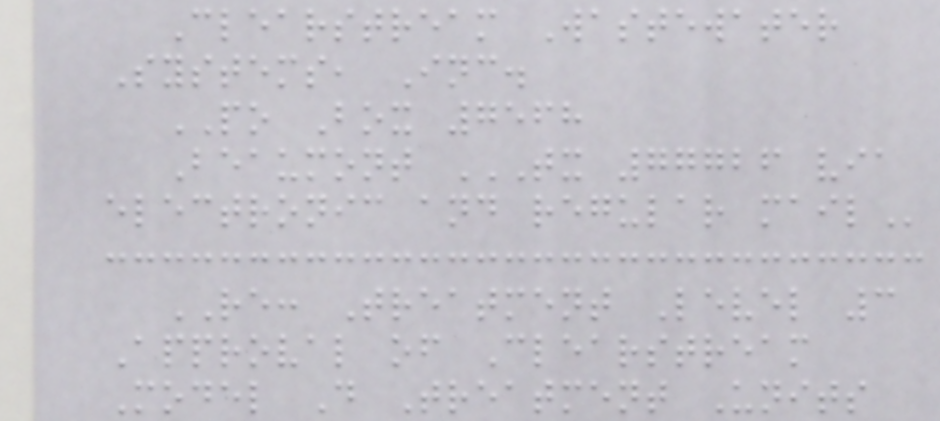Clearstream Wastewater
Systems, Inc.
PO Box 7568
Beaumont TX 77726 VIA
ELECTRONIC AND REGULAR MAIL
RE: Treatment Level 3
Approval of Clearstream
Model D Treatment Units
